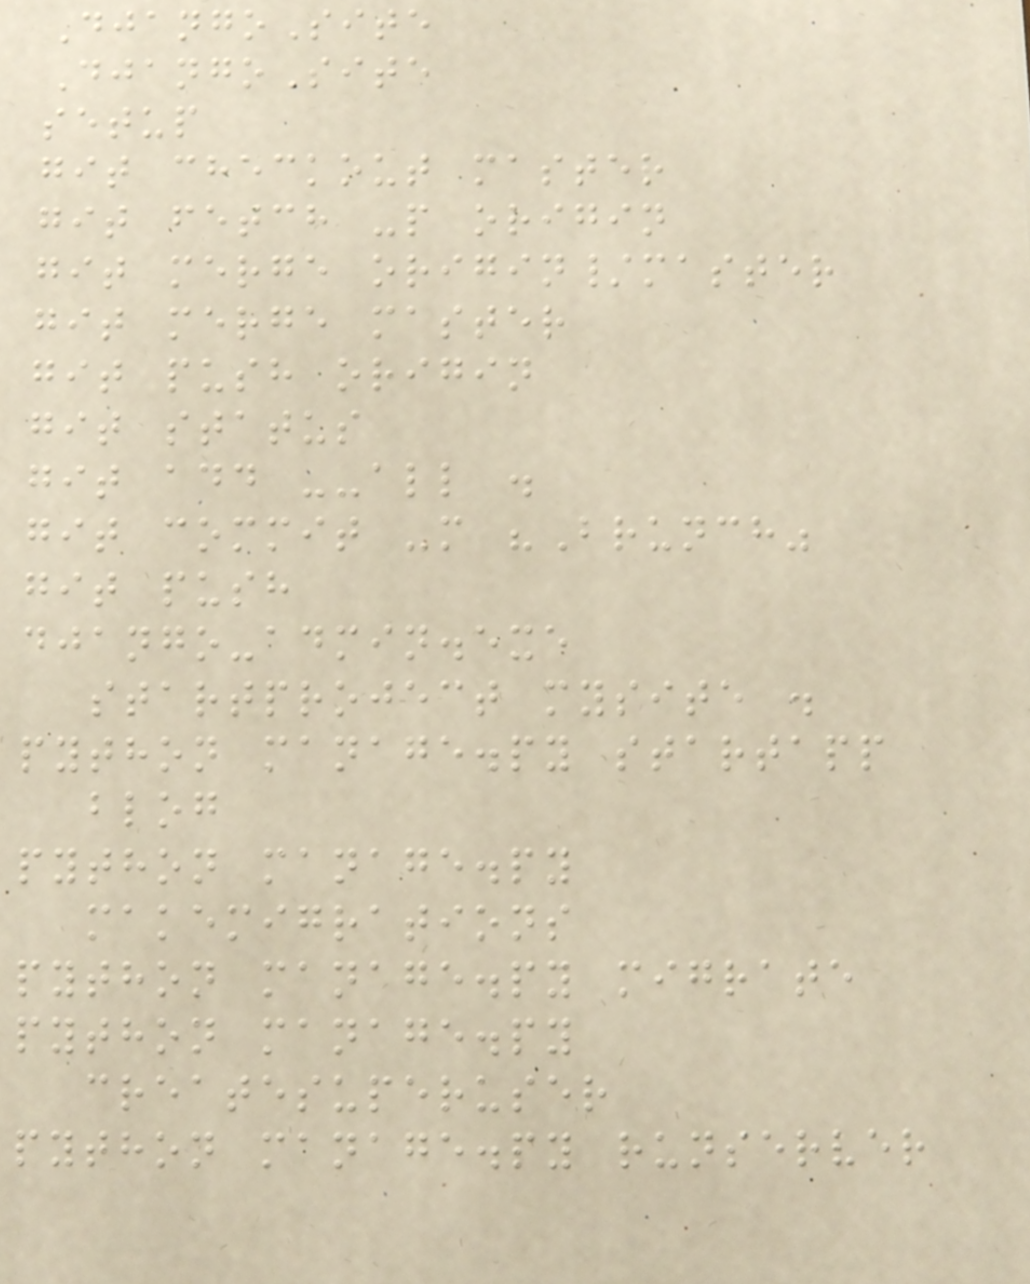DjangoSite
DjangoSite
setup
git checkout master
git fetch -p origin
git merge origin/master
git merge master
git push origin
git status
git add --all .
git commit -m "Brunch"
git push
django-admin.exe
startproject mysite .
python manage.py startapp
blog
python manage.py
makemigrations
python manage.py migrate
python manage.py
createsuperuser
python manage.py runserver
